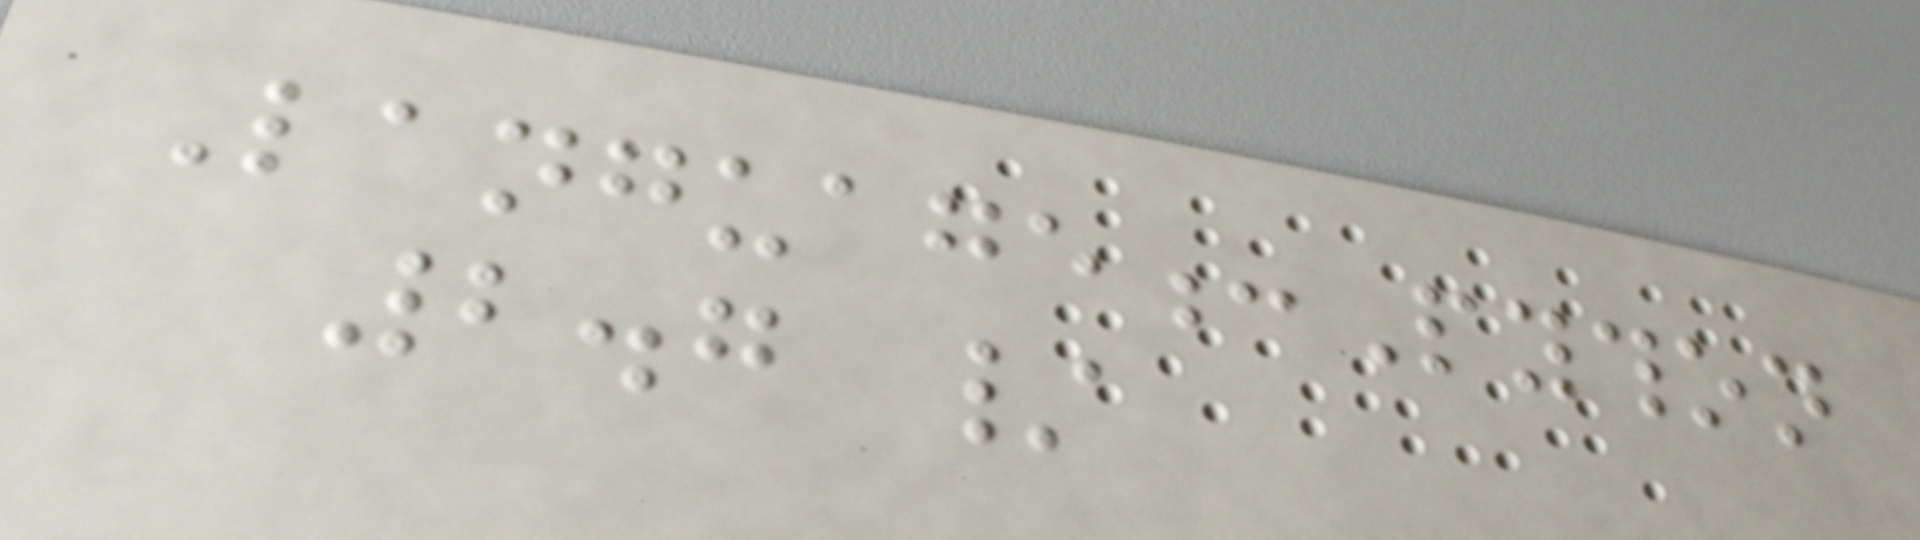Language:Python
2.7 /
